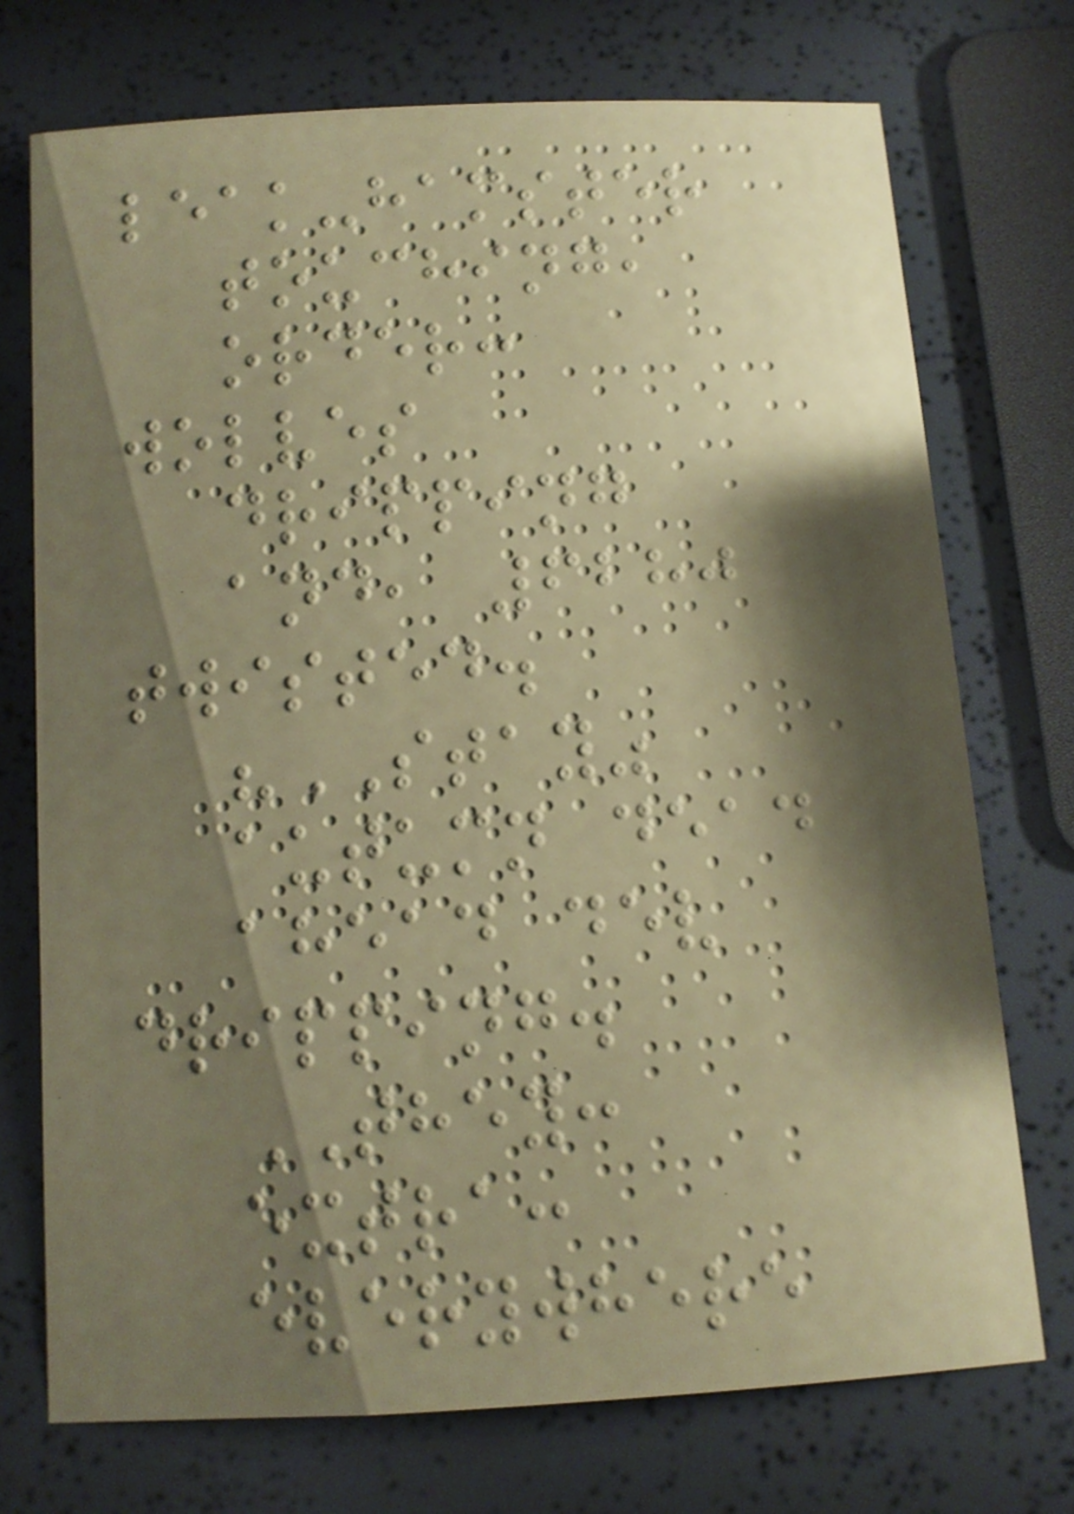leak-hamster
touching,
order:
wolves
dripping
and, 6280
twisted.
"STAY"
autumn dead
ahead dev
dripping.
THEY:
extra:
everywhere
